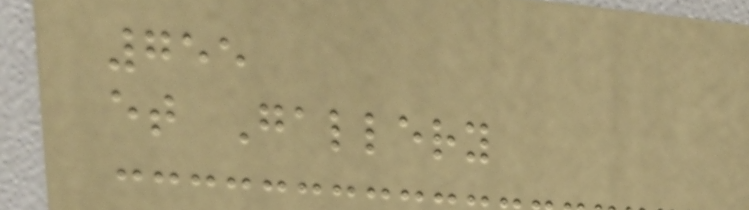755
et Gallery
